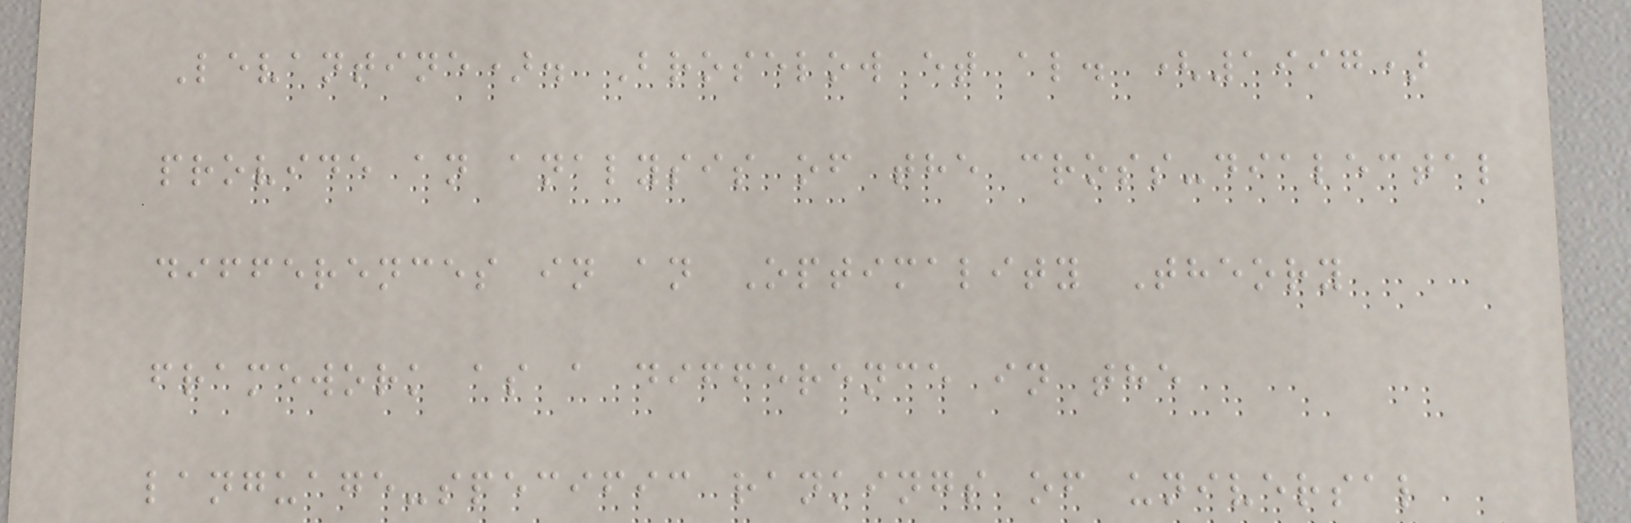Levantine). Broselow et al. (1997)
provide an analysis of the cross-dialectal
differences in an Optimality Theory
framework as a difference in the
language-specific rankings of universal
